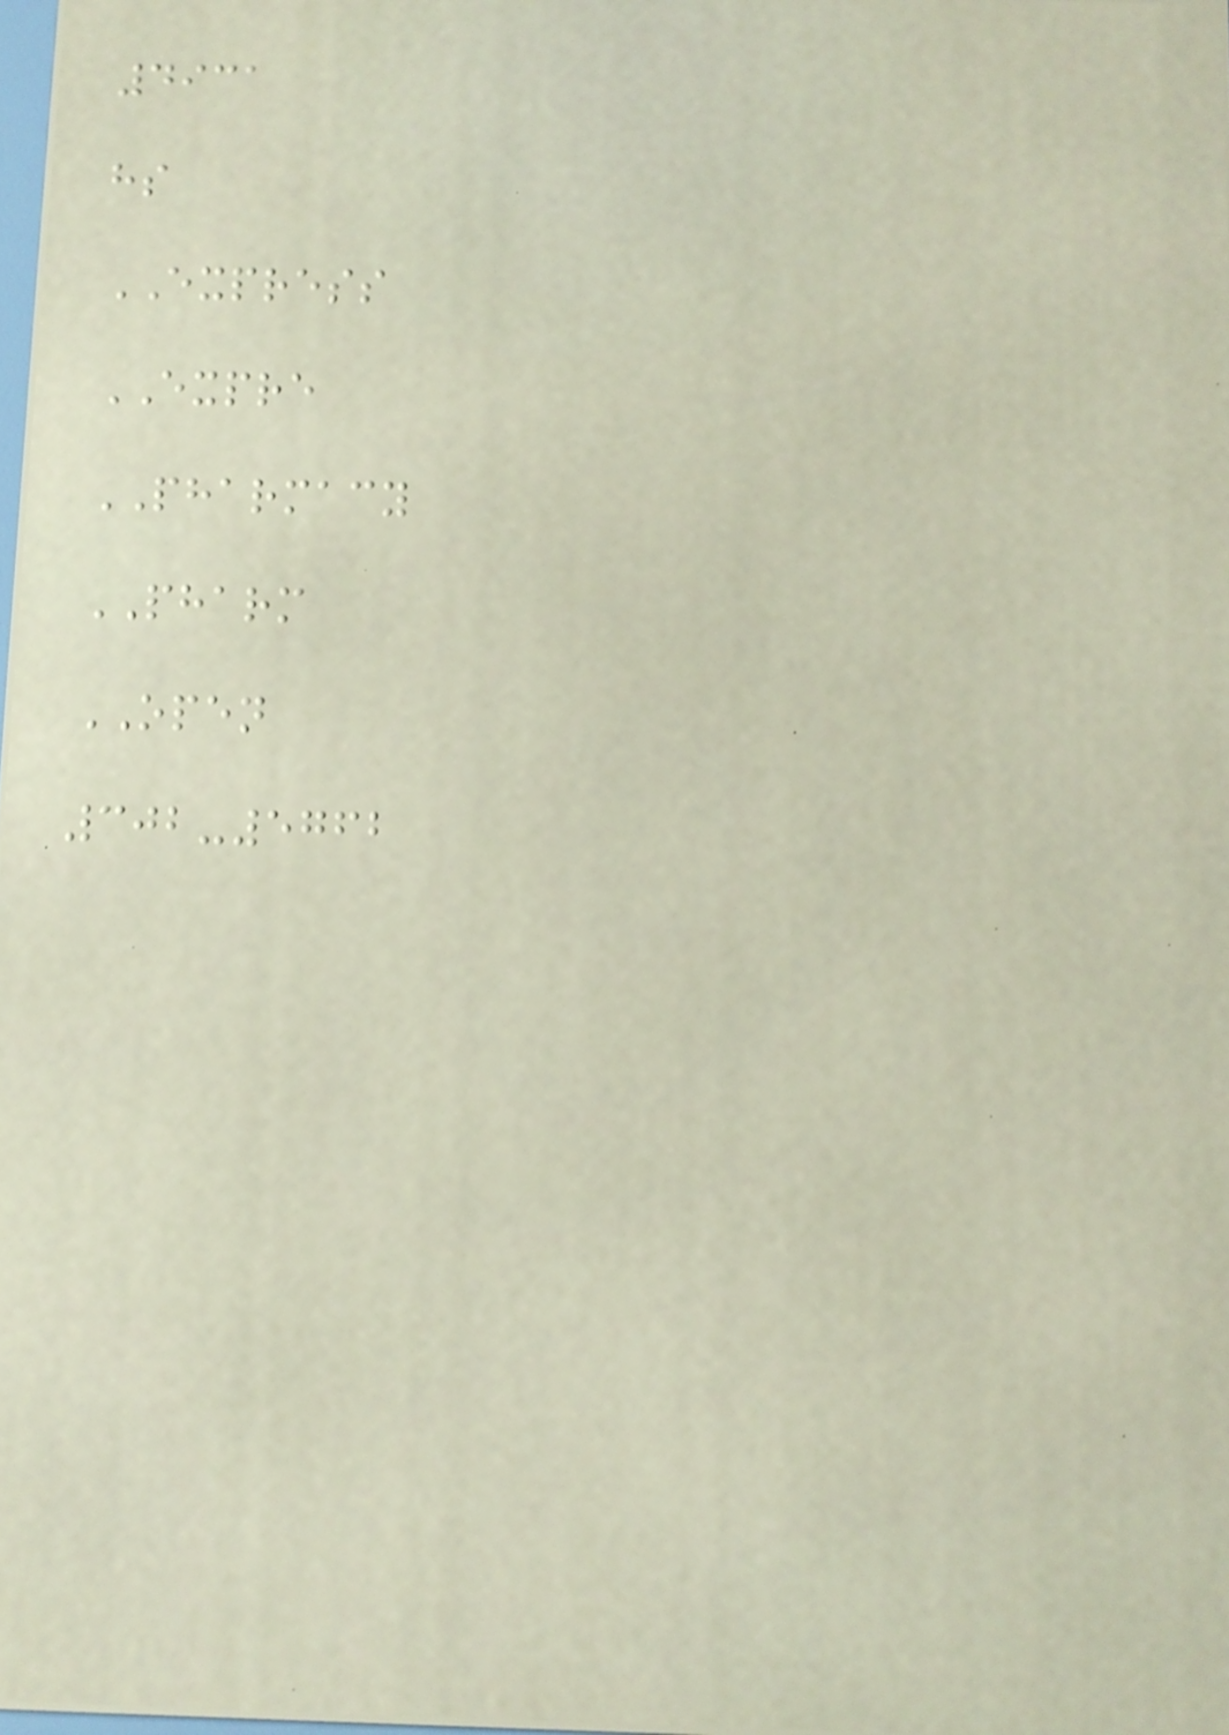4931
hs
EXPRESS
EXPRE
PHARMACY
PHARM
OPEN
302-5762
